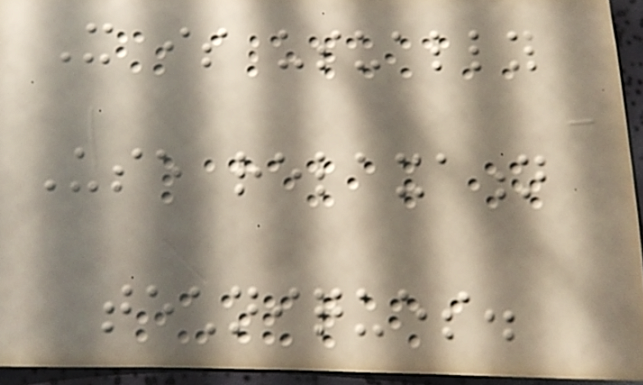It is usually
Use relaxation
techniques.
